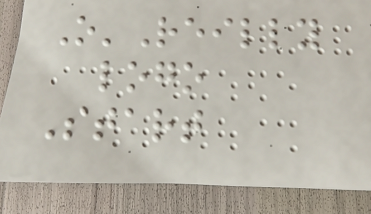O'Reilly
logo
Start
